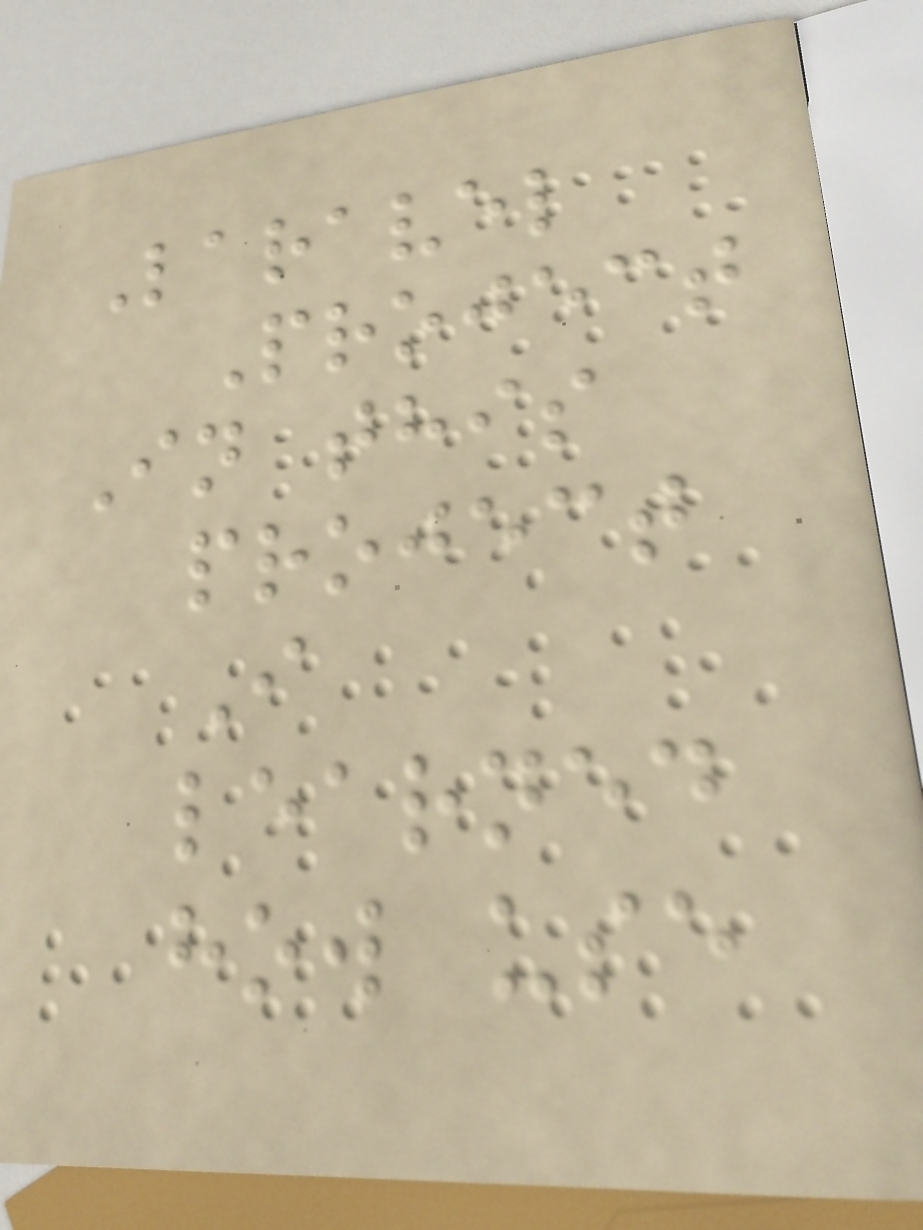Laravel
Project
In this
project
I
learned
how use
